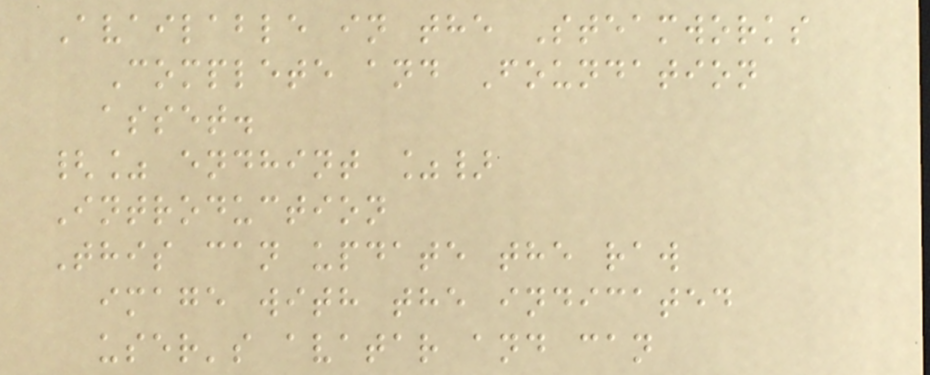Available in the Steamworks
Complete and Foundation
asset.
{% endhint %}
Introduction
This can update the raw
image with the indicated
user's avatar and can
